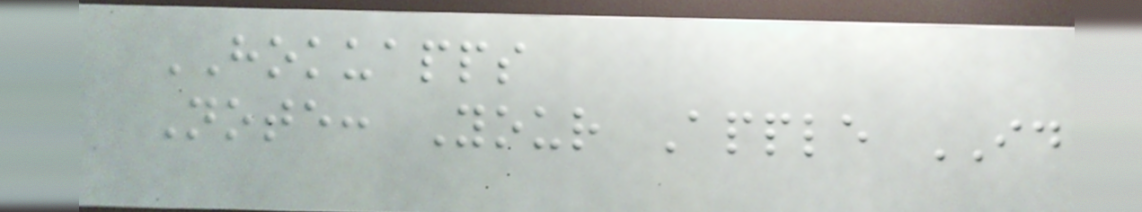HOKUAPPS
Note: Your Apple ID
